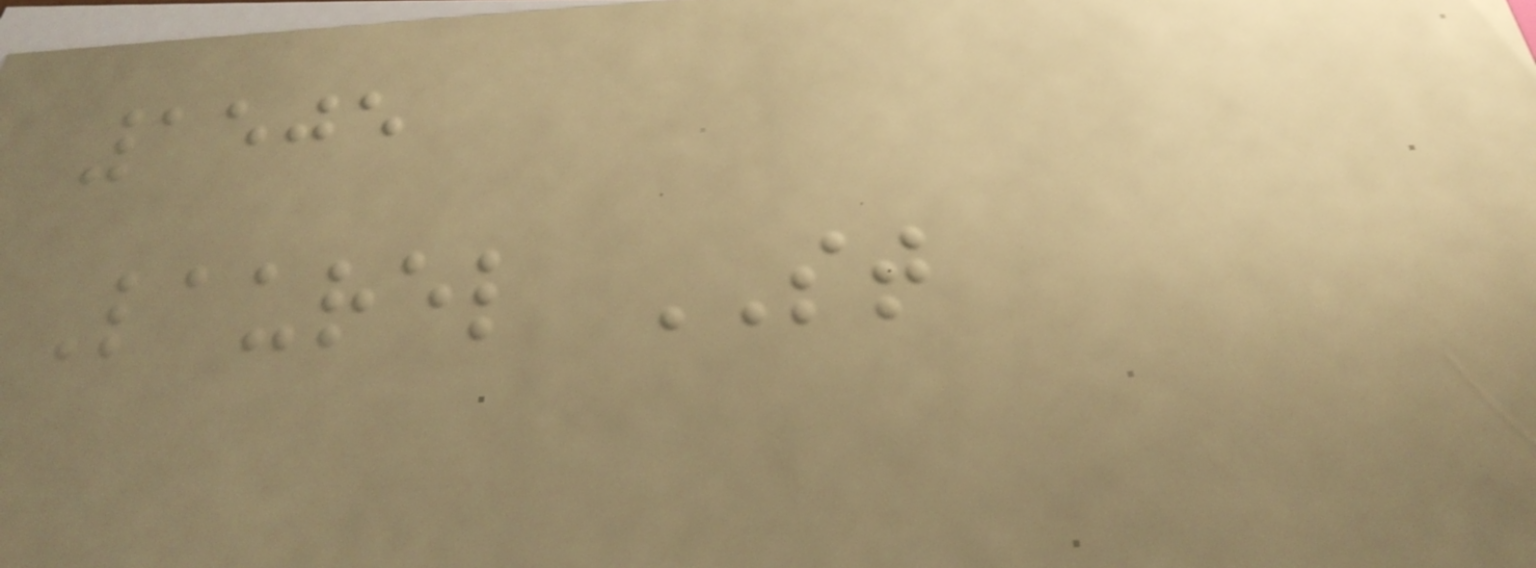1505
Laurel ST
